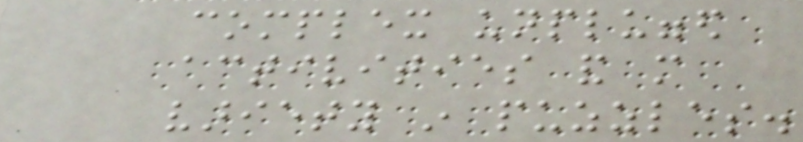complex unplugged
activities and more
variety in puzzles.
